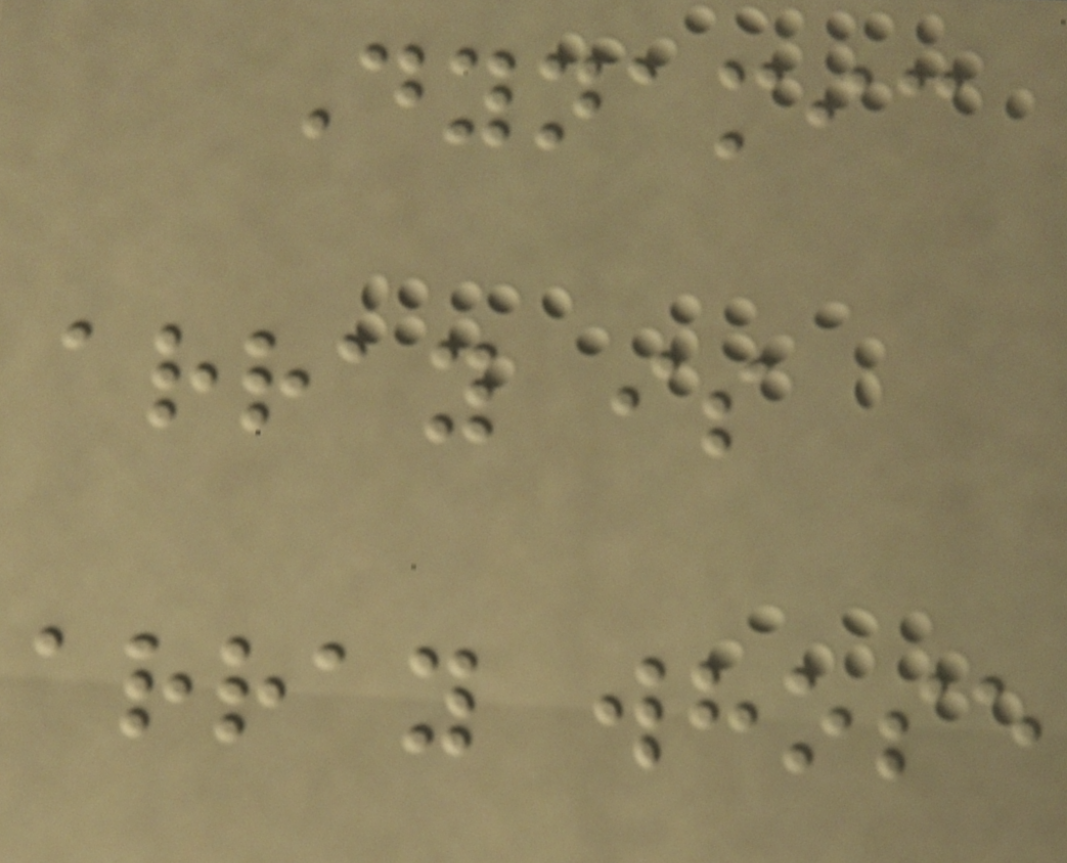Dynamic
array is
array whose
